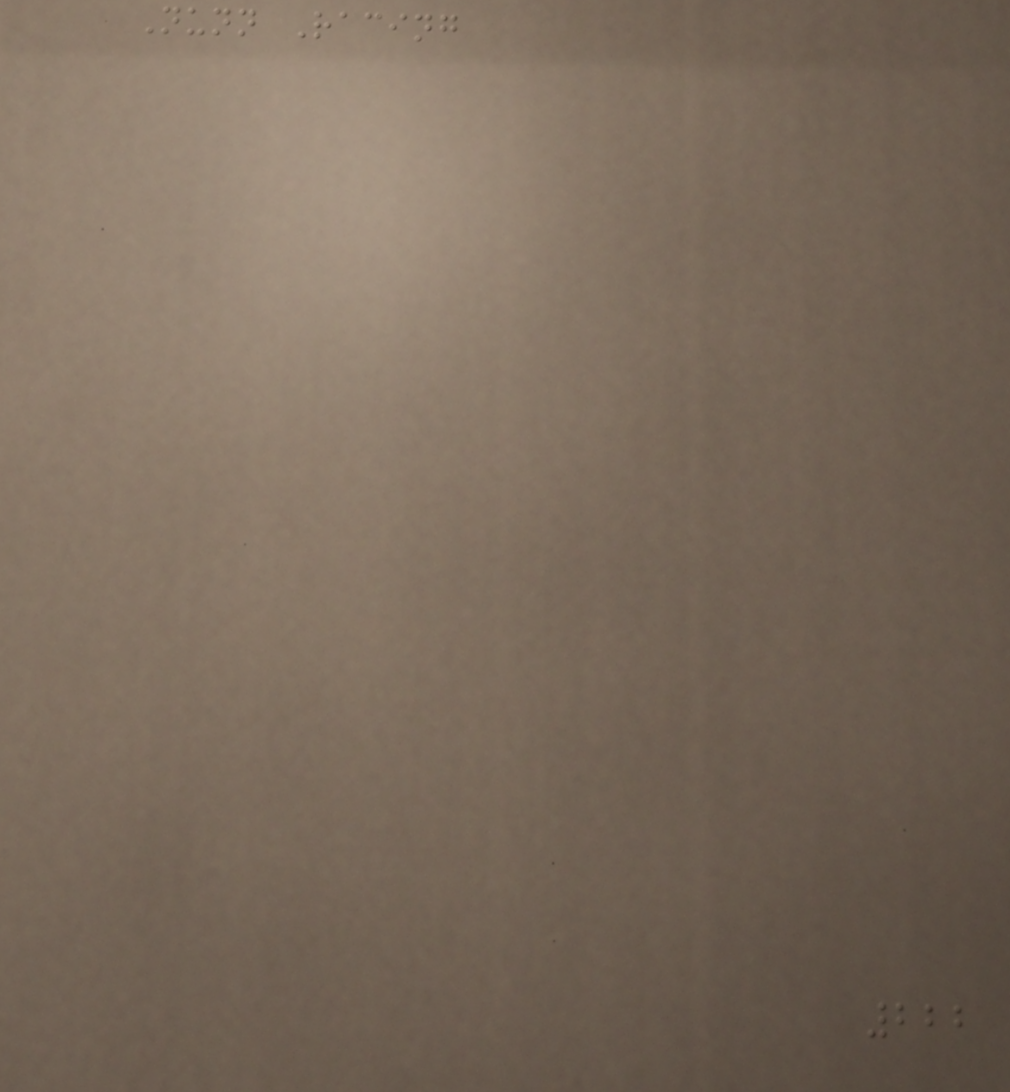Nunn Racing
222
